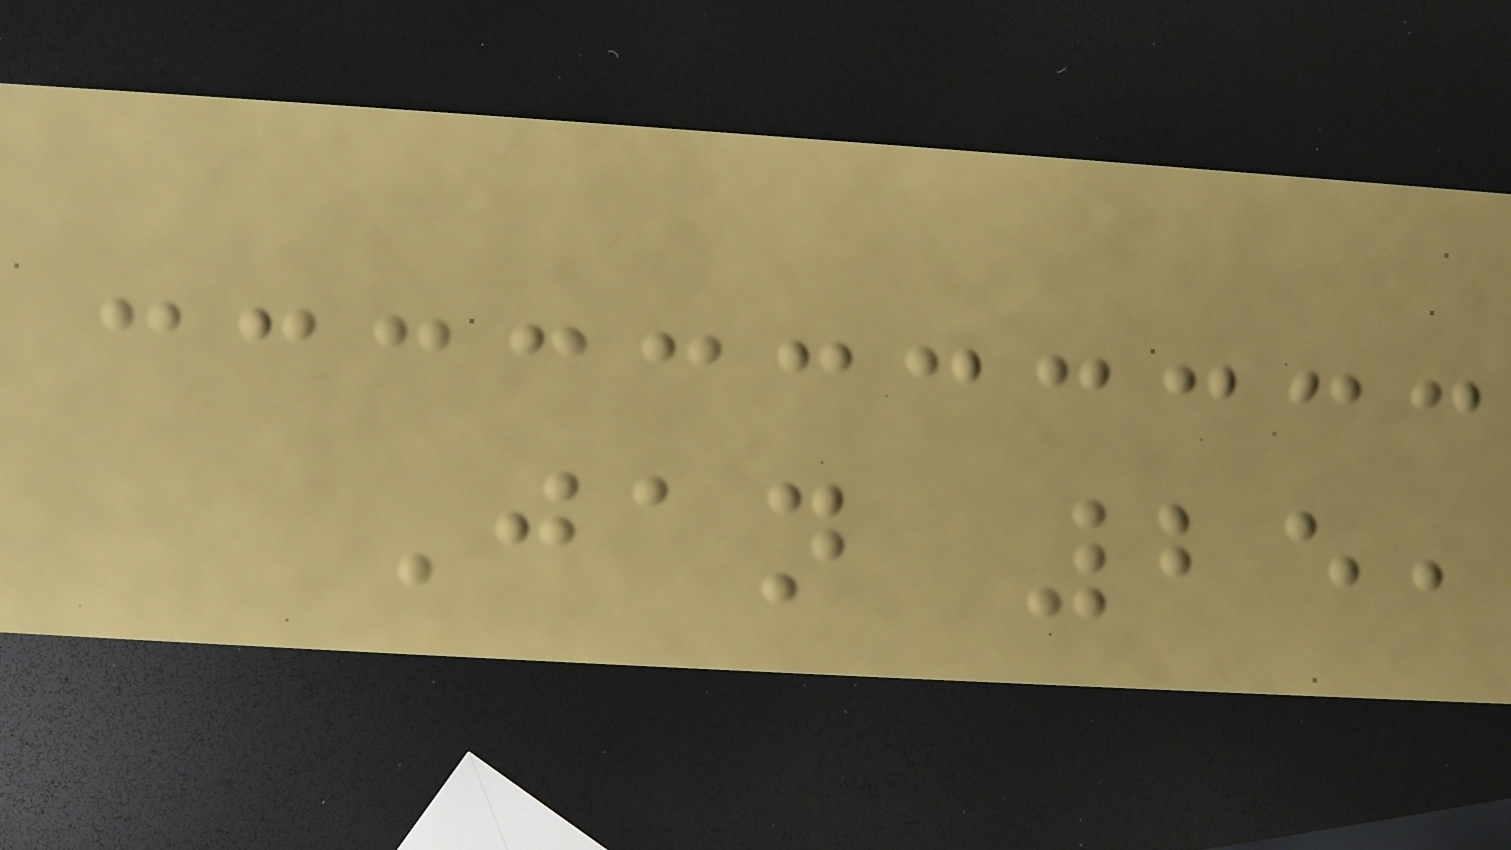Jan 25,
